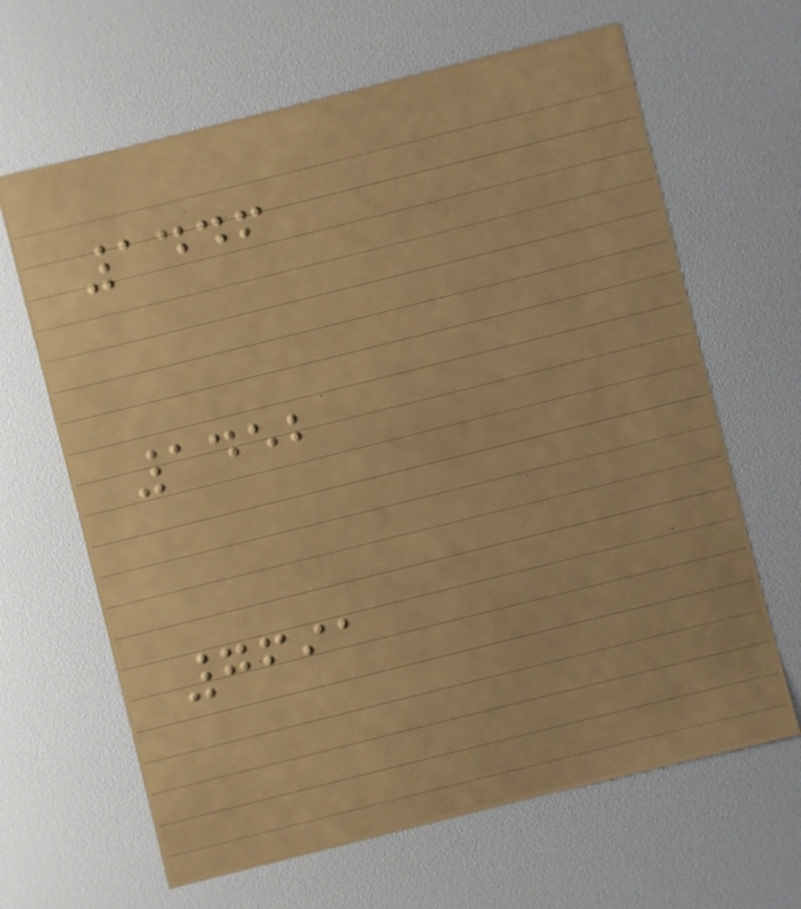1446
1452
7691
